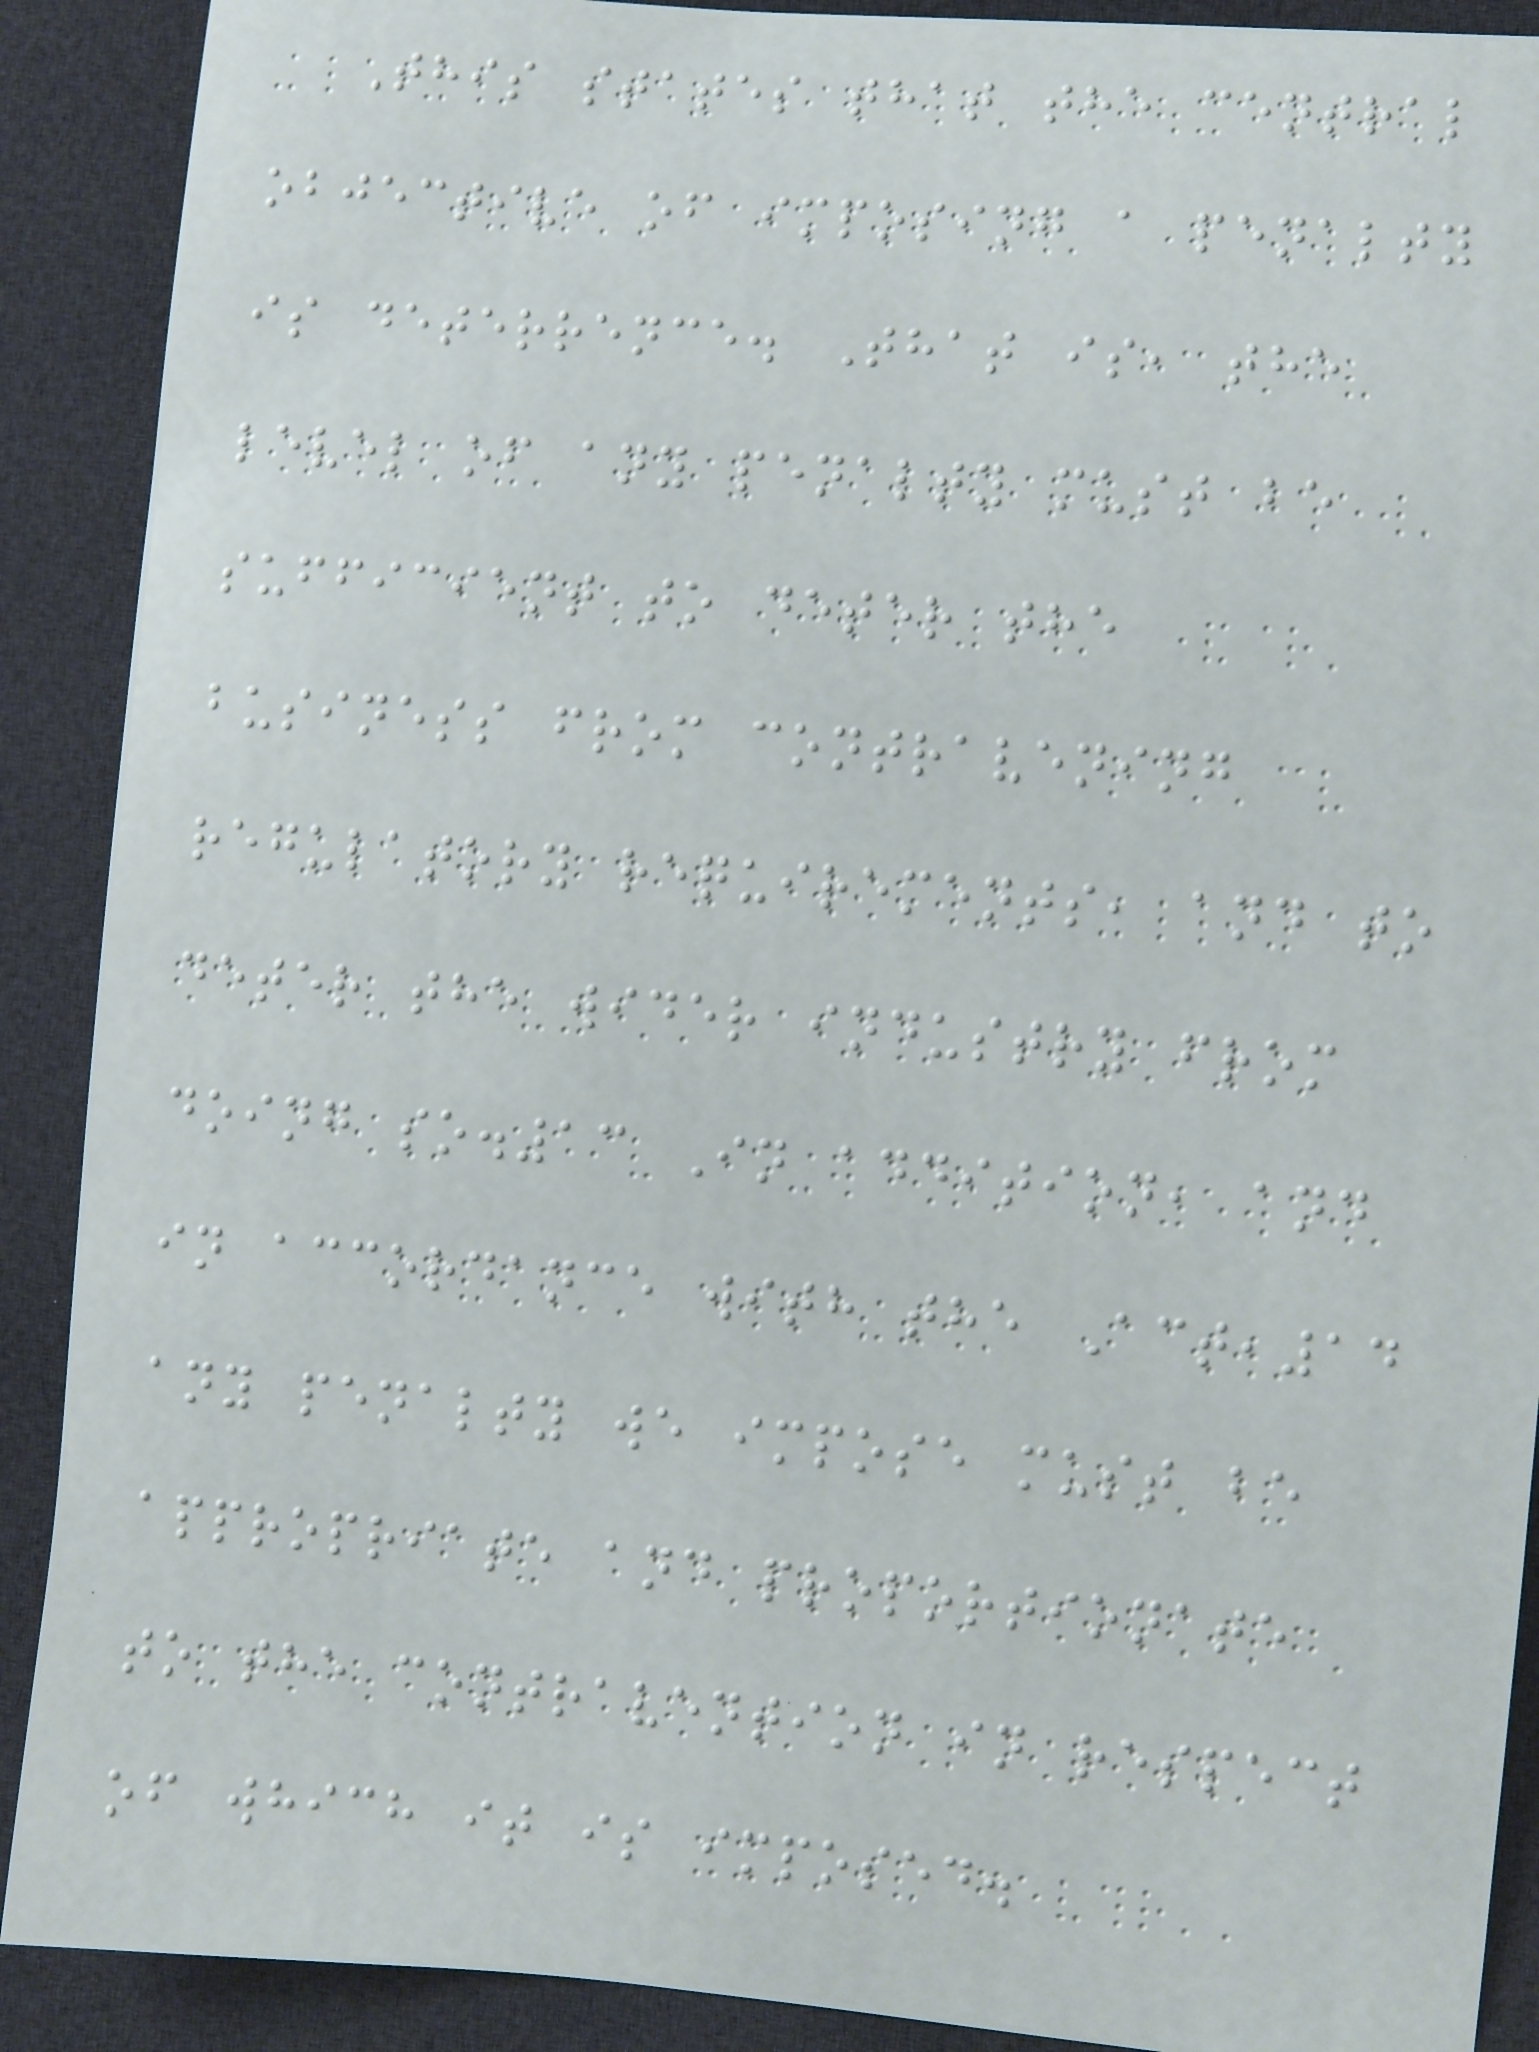This states that the central
objective of imposing a penalty
is deterrence. That is, the
level of any penalty must be
sufficient to deter the
business from contravening
regulatory requirements, and to
deter the wider industry from
doing so.13 In addition, and
in accordance with the Act,14
any penalty we impose must be
appropriate and proportionate
to the contravention in respect
of which it is imposed.
